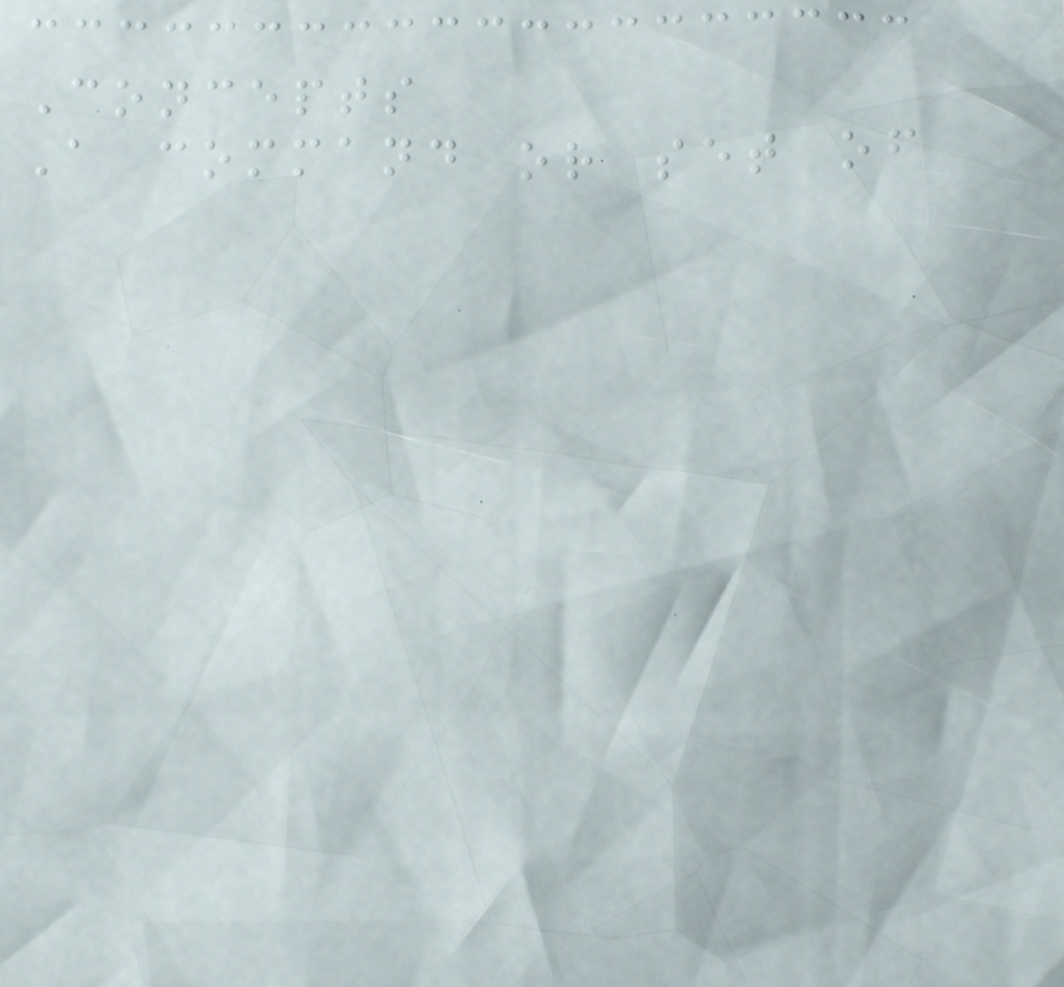Concepts
A command or set of
